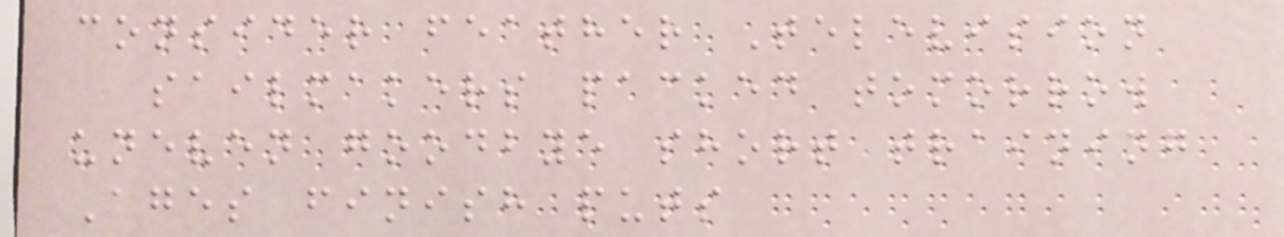consider feather Television
sailmakers packed tomorrow
uneven goodbye short training
Ages finish puts
